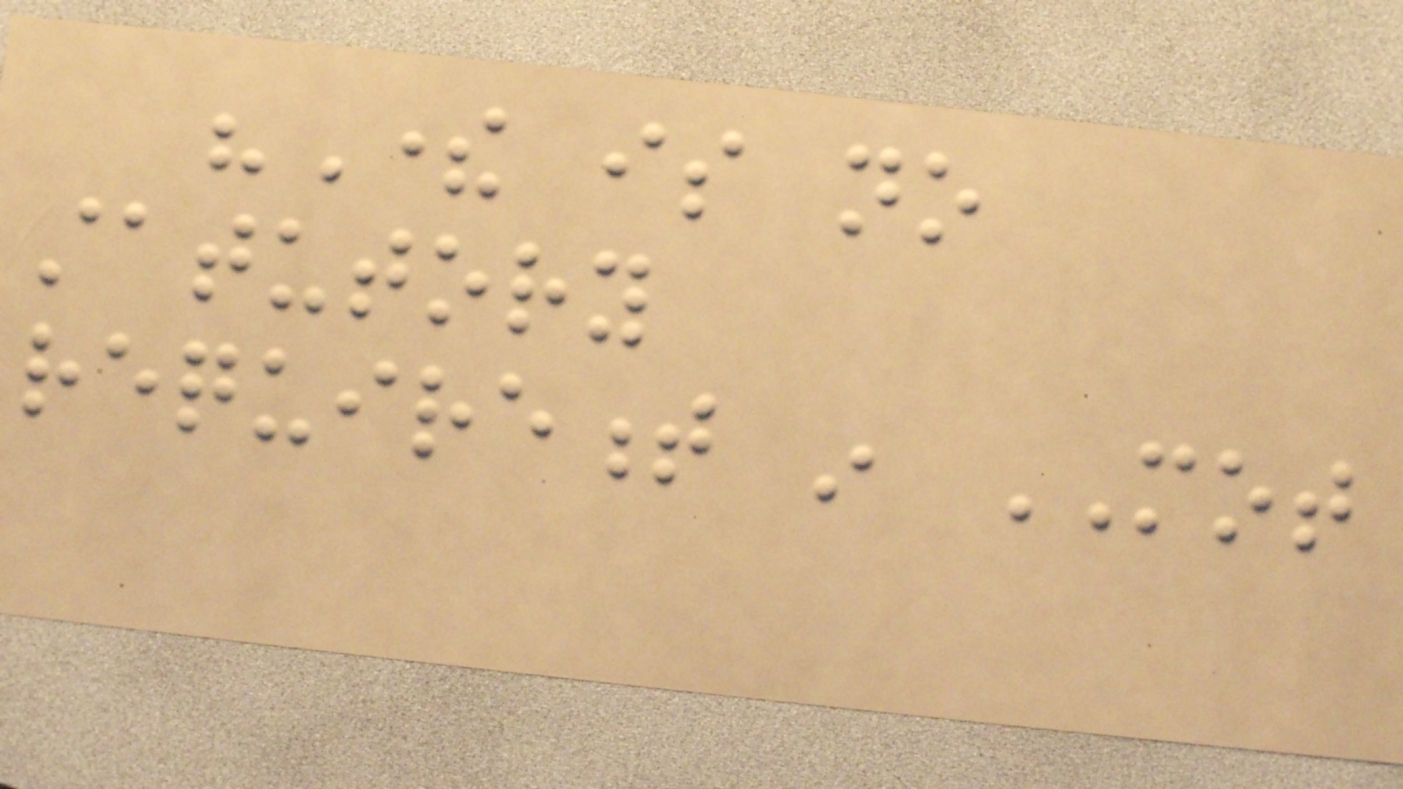"There is no
statutory
requirement in MOT
